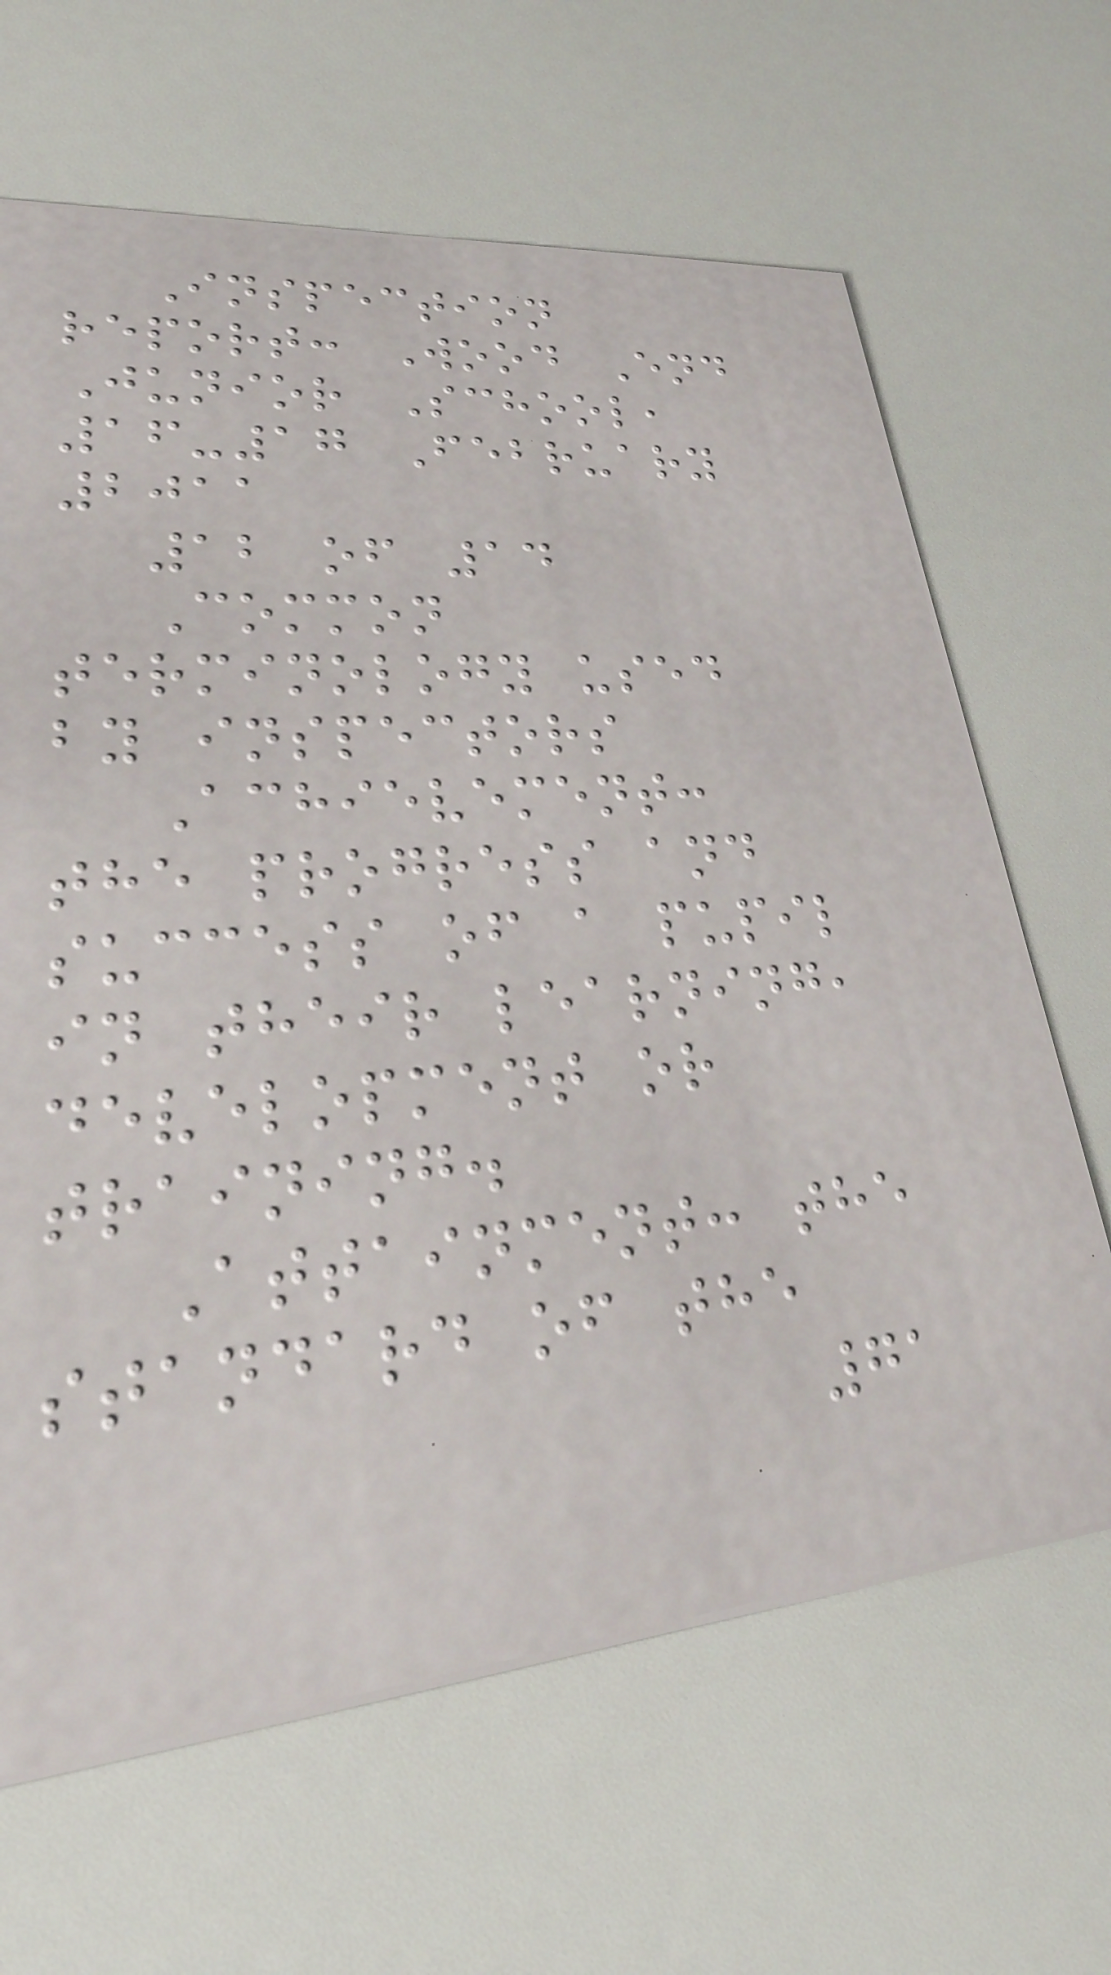Inspection
report: Wood End
Junior School,
16-17 February
2011
12 of 14
Common
terminology used
by inspectors
Achievement:
the progress and
success of a pupil
in their learning,
development or
training.
Attainment: the
standard of the
71
